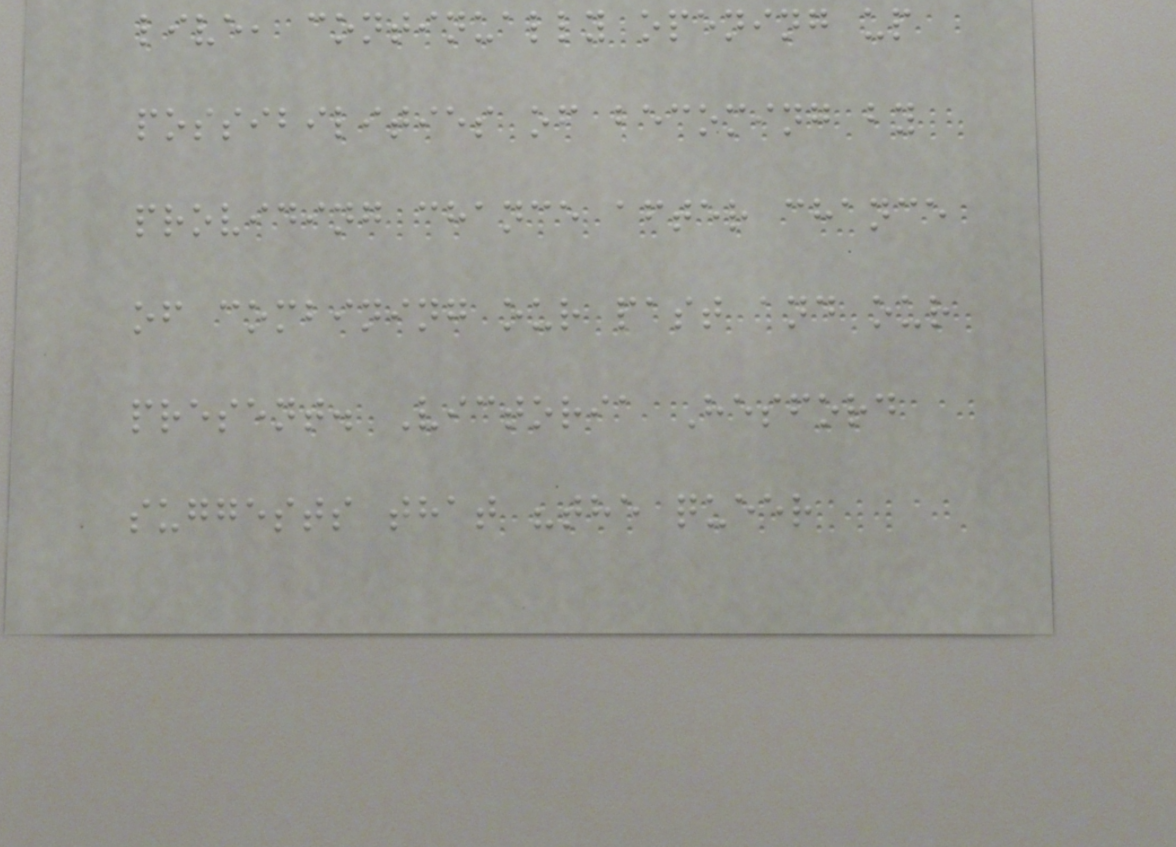live, continually opening up
possibilities of becoming by
providing chance after chance
of combining our past and our
present. Victoria Hesford
suggests that "the queer
